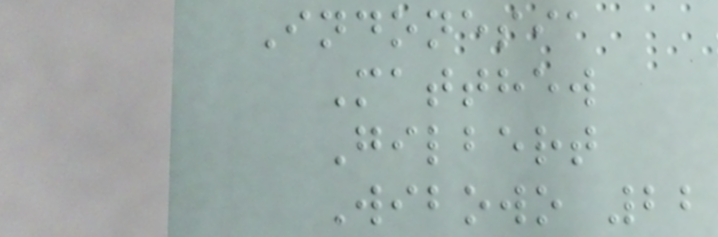Indonesia
Matthew
Gilbert
Wibowo 22
